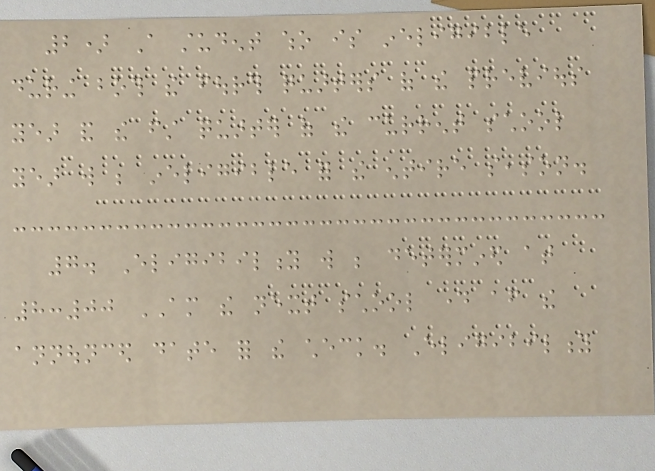2) A student who is ineligible
during both the fourth quarters of the previous
year and the first quarter of the current school
year will be ineligible for the entire season.
7. Eligibility will be determined at
8:00 AM the next school day after the
announced date for the check. Eligibility
